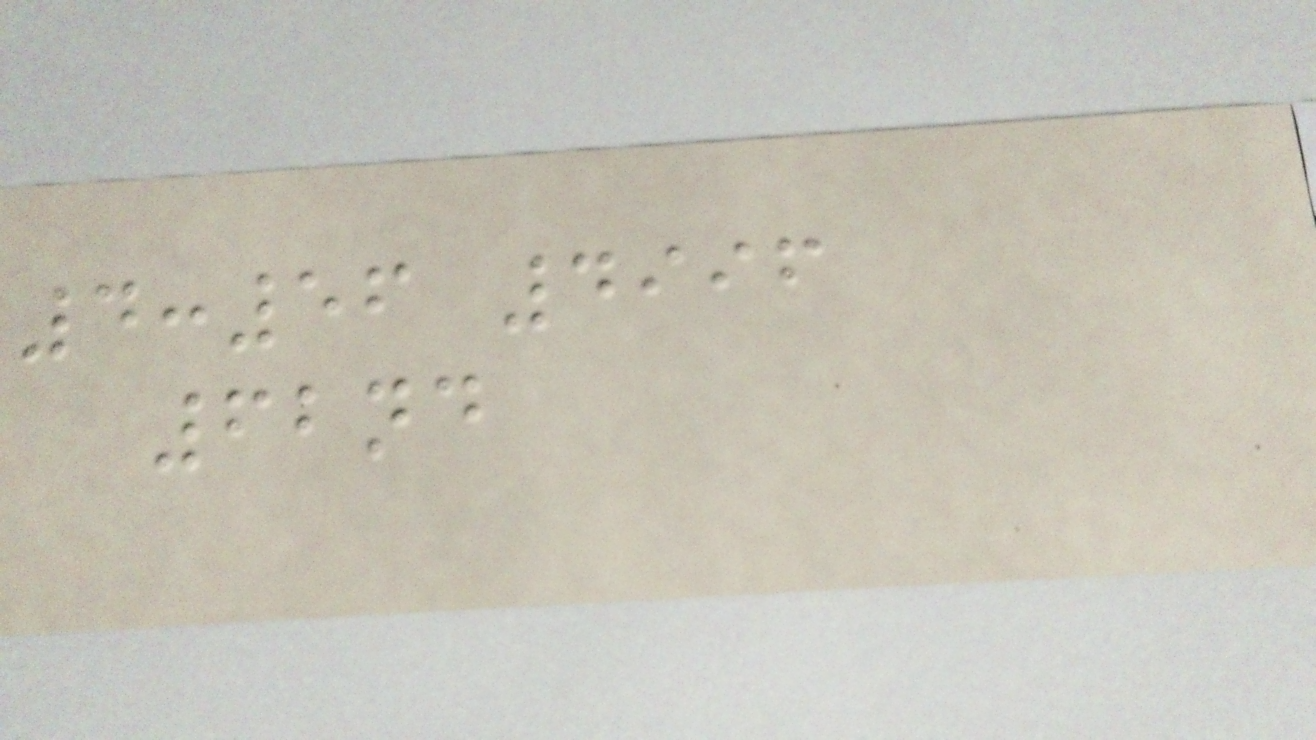4:56 4996
62nd
